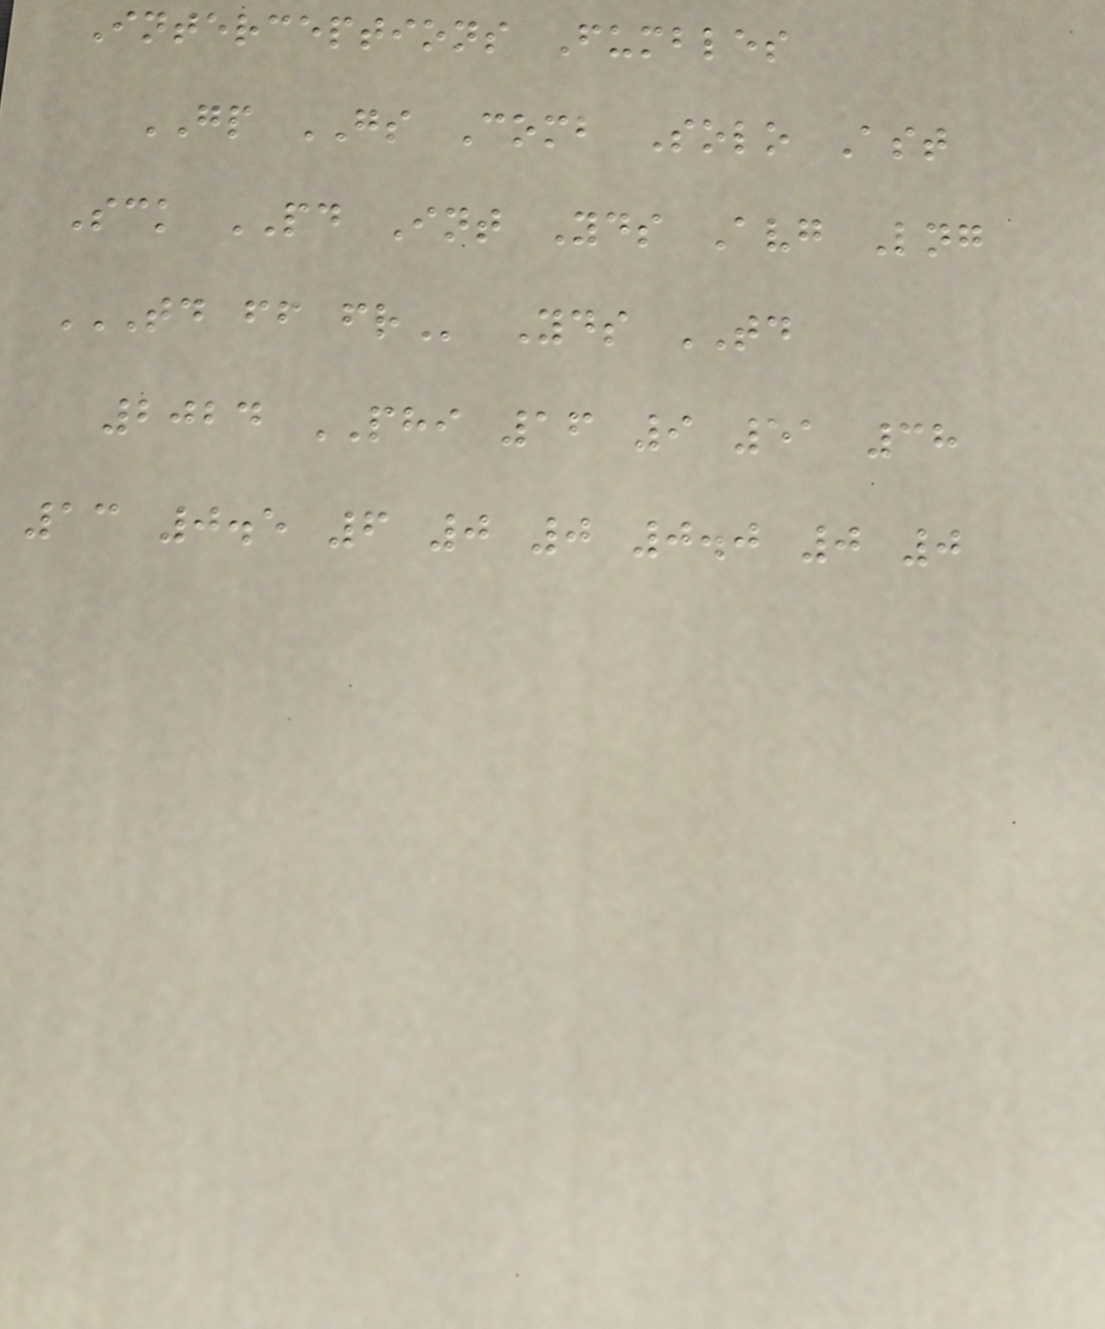Interceptions Fumbles
GP GS Comb Solo Ast
Sck PD Int Yds Avg Lng
TD FF FR Yds TD
2024 PHI 16 9 51 38
13 0.5 6 0 0 0.0 0 0
